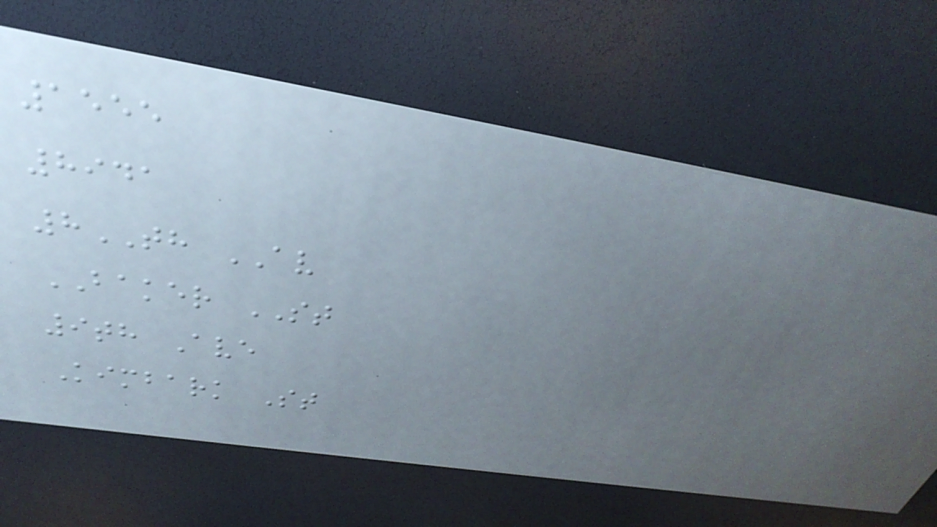1555
8941
8TH AV
BAKER ST
9th Ave
Kimbark St
